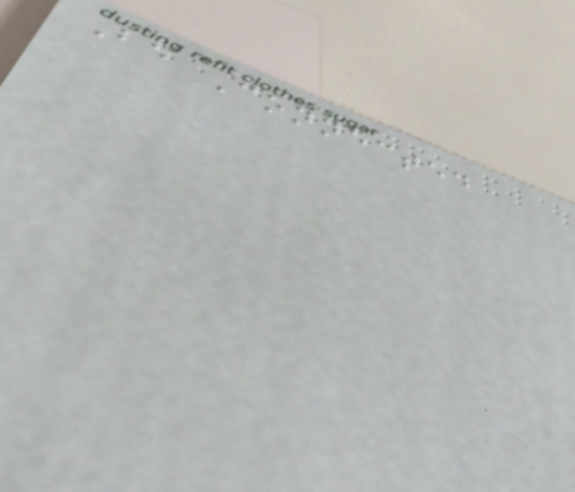Be Connected
